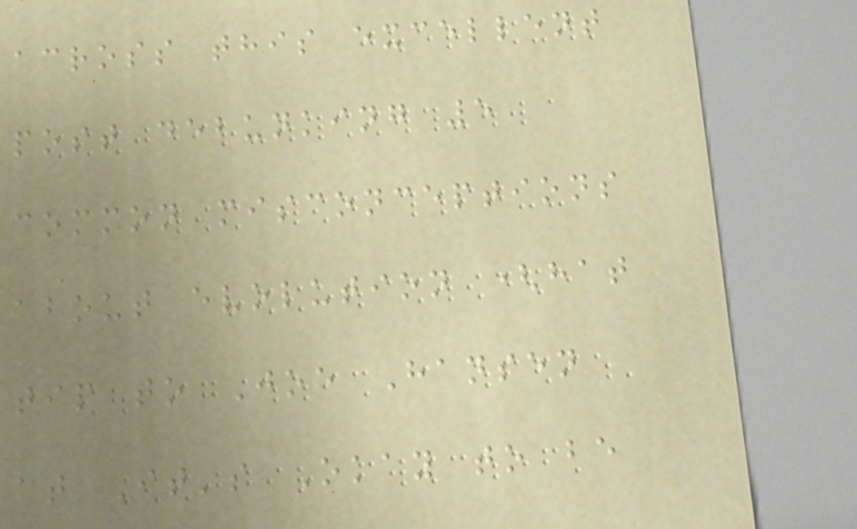across this excellent
post debunking 5
common misconceptions
about evolution (hat
tip to Joe Hansen
at It's Okay to be
